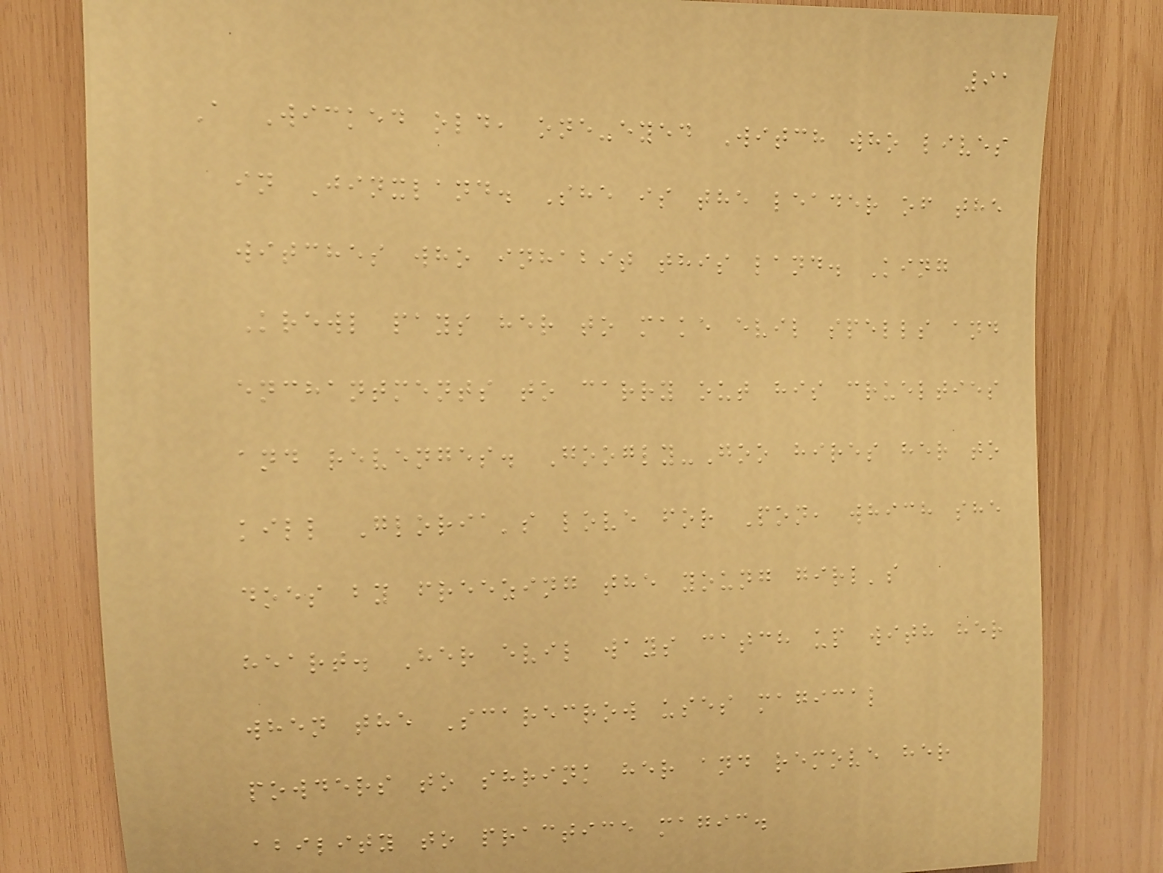91
A Wicked old, one-eyed Witch who lives
in Jinxland. She is the leader of the
witches who inhabit this land. King
Krewl pays her to make evil spells and
enchantments to carry out his cruelties
and revenges. Googly-Goo hires her to
kill Gloria's love for Pon, which she
does by freezing the young girl's
heart. Her evil ways catch up with her
when the Scarecrow uses magical
powders to shrink her and remove her
ability to practice magic.
